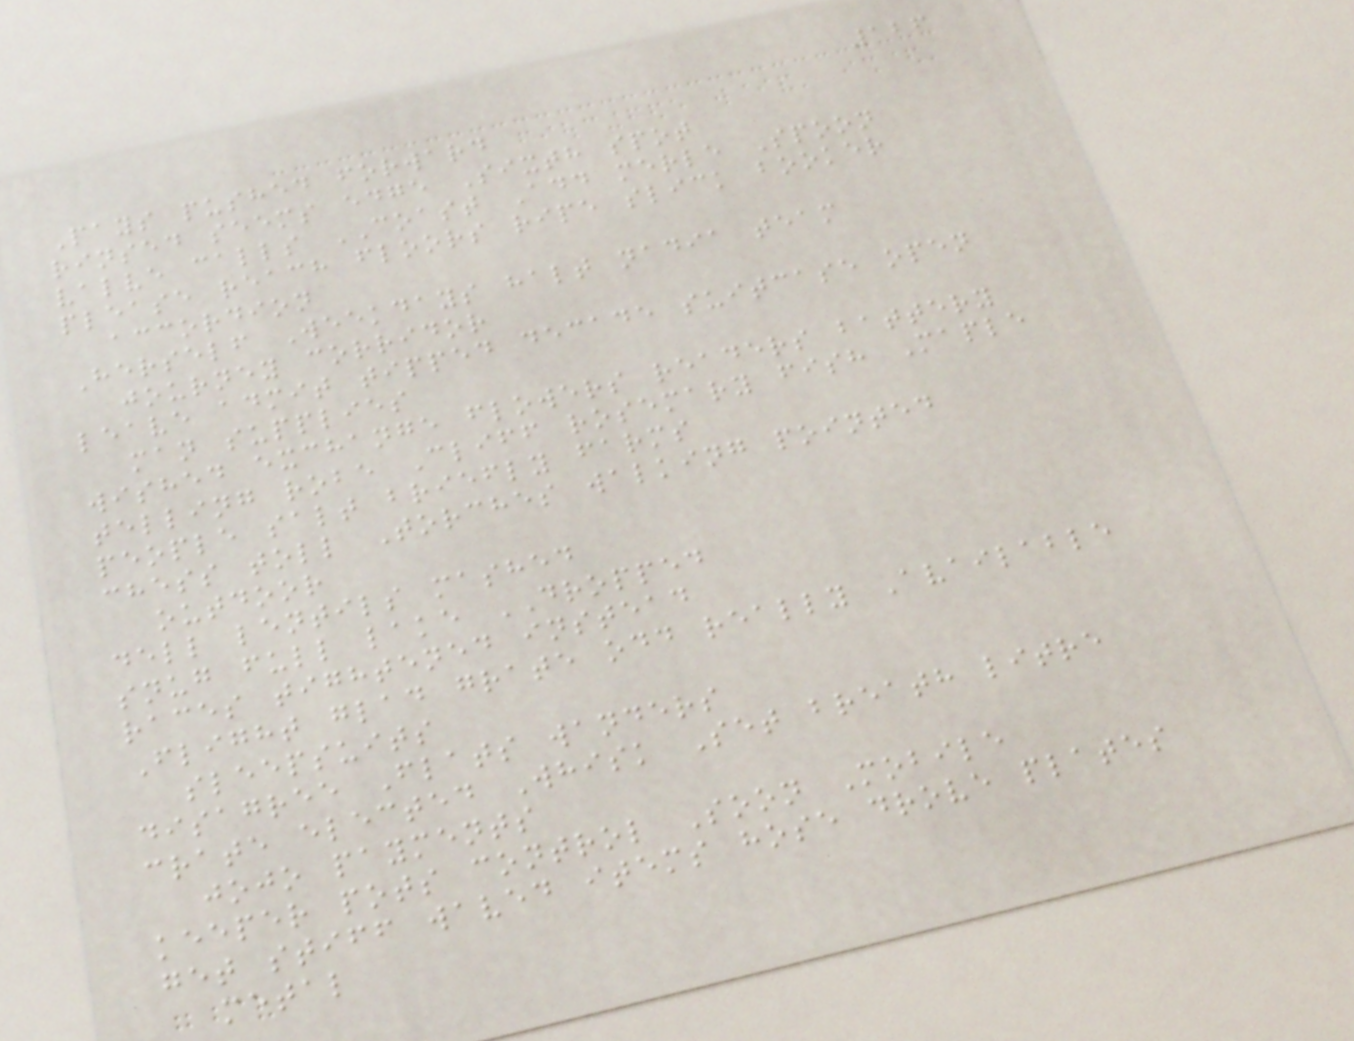126
Pays pushed forward
rinsed seems edge Sixth spot
valve calls COAST Add merle Spoon
please reach floors ripe slick booker
accordion
Herself Weekdays halt nadia team
journey corridor
leave admit tipped decade suitcase open
man supplies
wished exchange flowers readers battery
telling robe Cliff rosemary fish Maple
people salt briefly farms
chess toll Torches walking pointed
outdoor
dell lentils mashed
snug full lake DROPPED
races tightened instead
Flight glad grate odd really Available
sleepsuits
disagree Flats wanders
crate elected Whisk Set breath litre
jojo payments
keeper pots control Soon Mobile
get stiff waved items hose drove plates
metal
